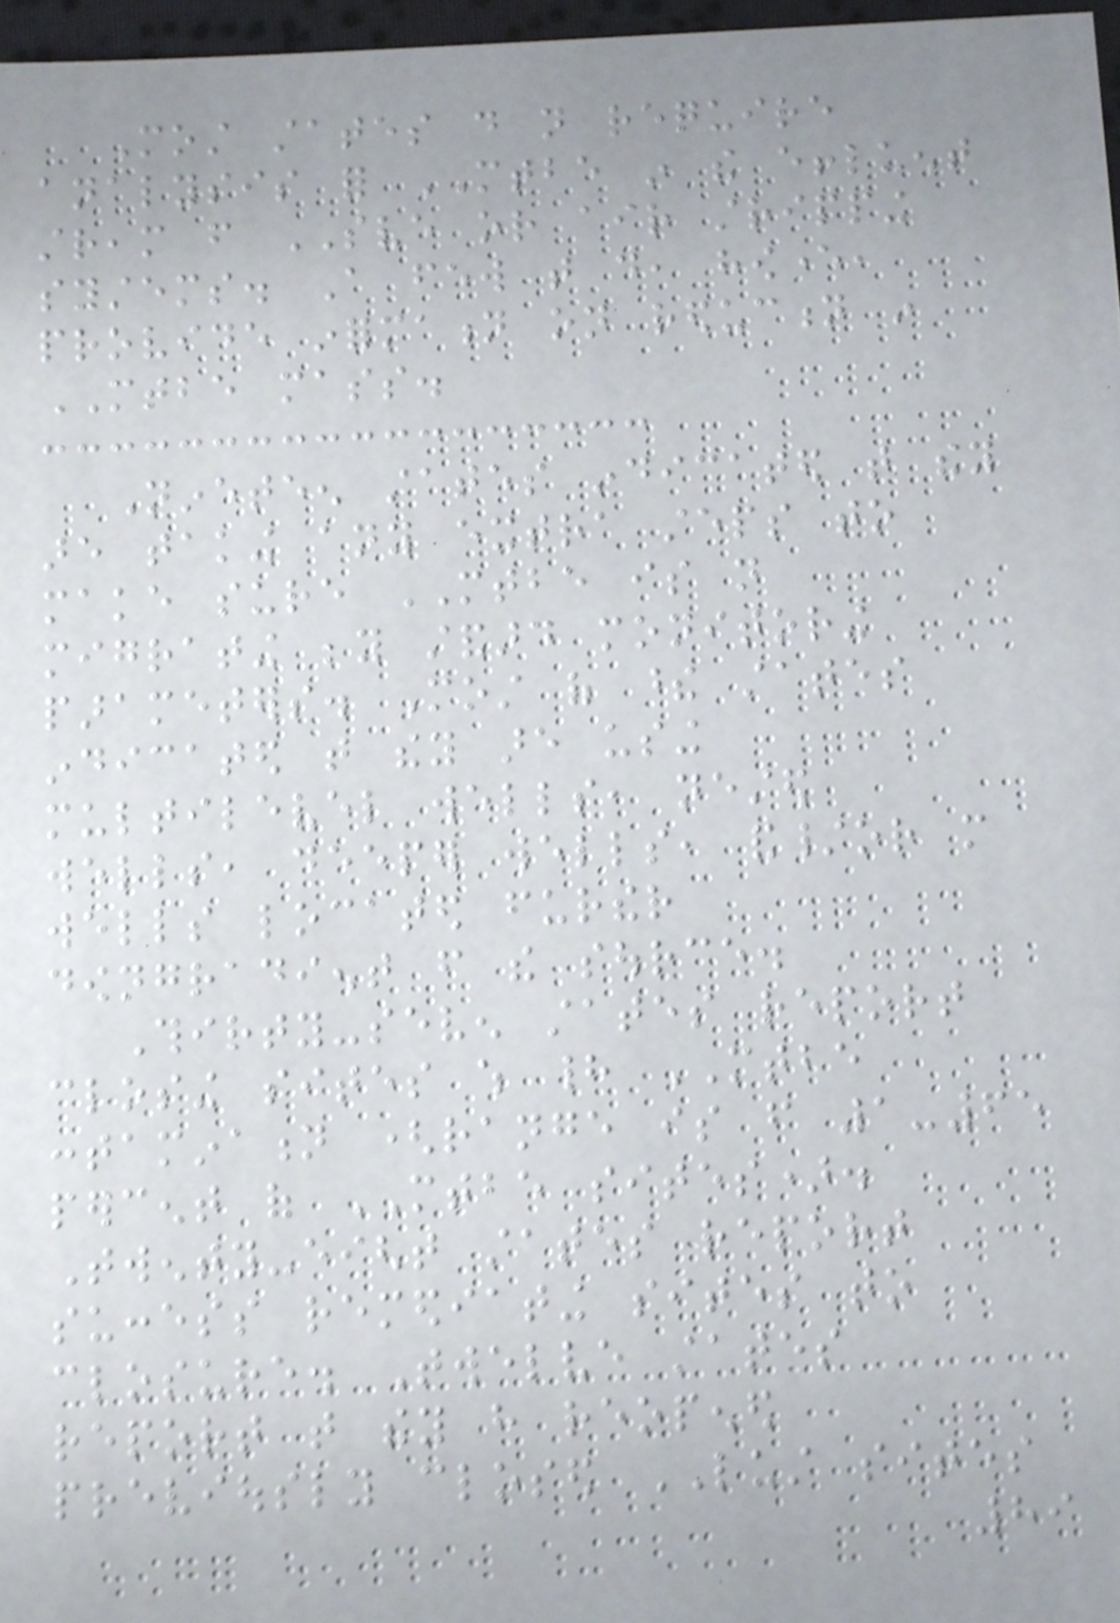Most states do not require
analysis for MTBE in the effluent
stream from SVE or air stripping
systems. A few that do, however,
provide information on reduction in
MTBE mass.
Nineteen states indicated that they
are taking any extra steps to
make sure MTBE is not
migrating beyond standard monitoring
parameters. Most of these states
indicated that they are using
multilevel wells, nested
wells, deeper wells, and/or more
wells located further
downgradient from the source.
Thirty-seven states report
closing sites which had MTBE
contamination (range is from 1-65
percent of MTBE sites).
Twenty-eight states report
success remediating sites to
closure. Twelve states
report that they have reopened
previously closed LUST sites
89
